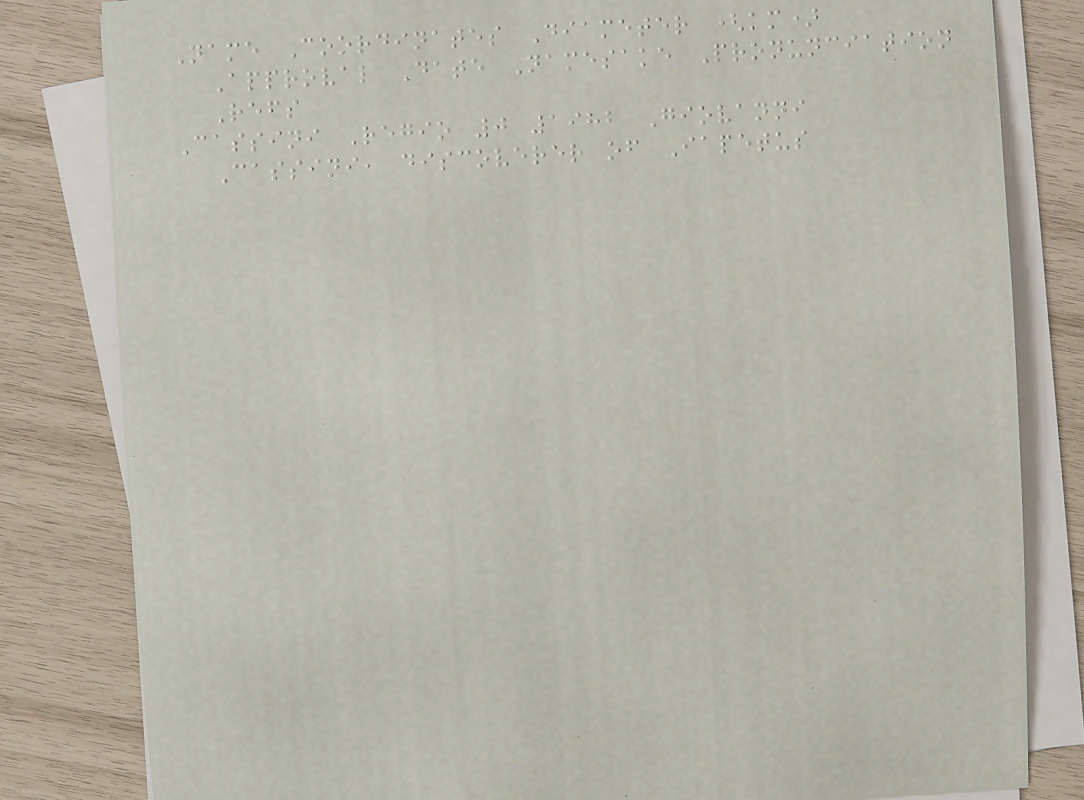Name Coordinates Diameter (km)
Approval Date Namesake Pronunciation
Refs
Cassini Regio 0 1982 Giovanni
Cassini, discoverer of Iapetus
